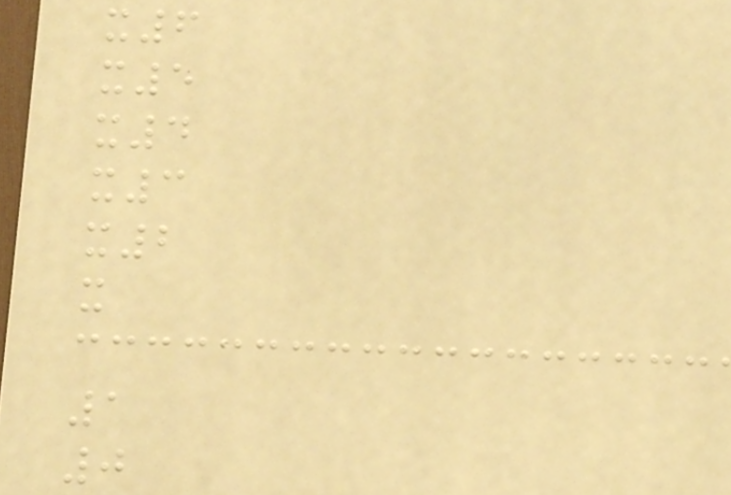x6
x5
x4
x3
x2
x
1
0
